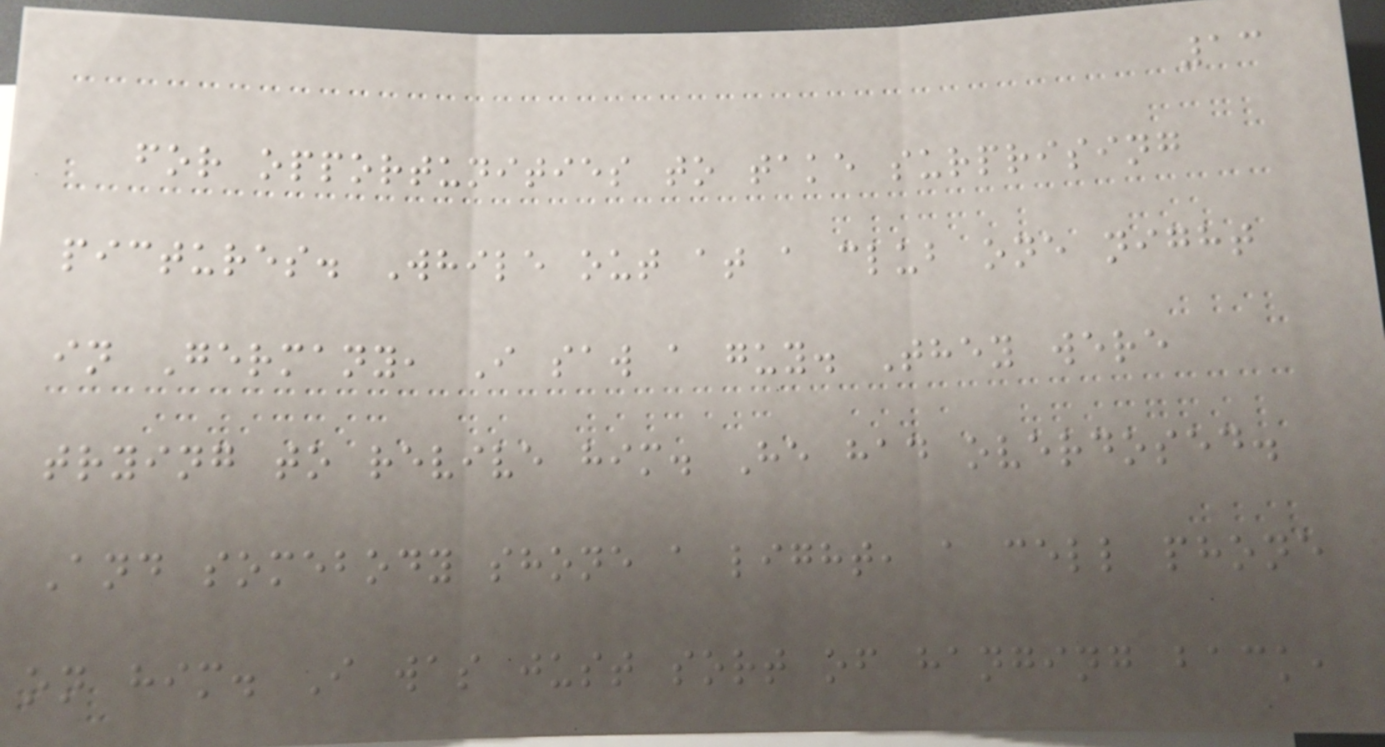13
for opportunities to take surprising
pictures. While out at a club one night
in Germany, I saw a guy. They were
trying to revive him. He had overdosed.
And somebody shone a light, a cell phone
on him. I was just sort of hanging back,
